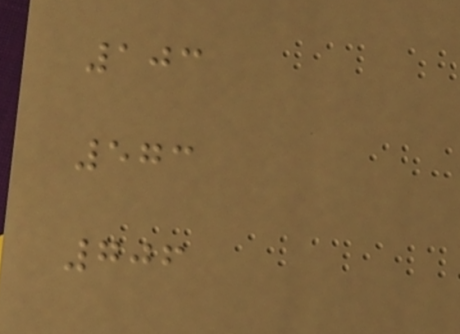103
573
706
